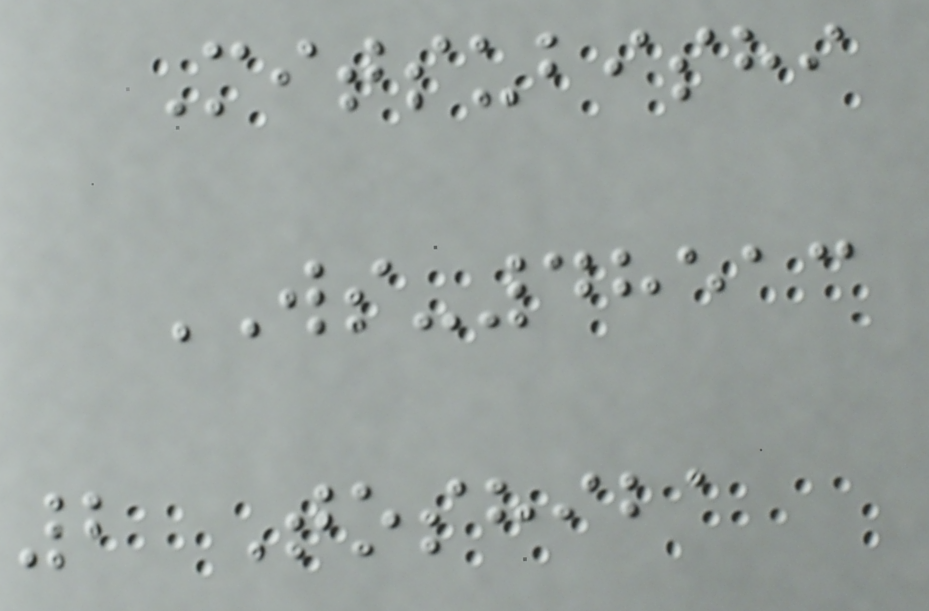Mitsubishi
WS-48513
2 Toshiba
